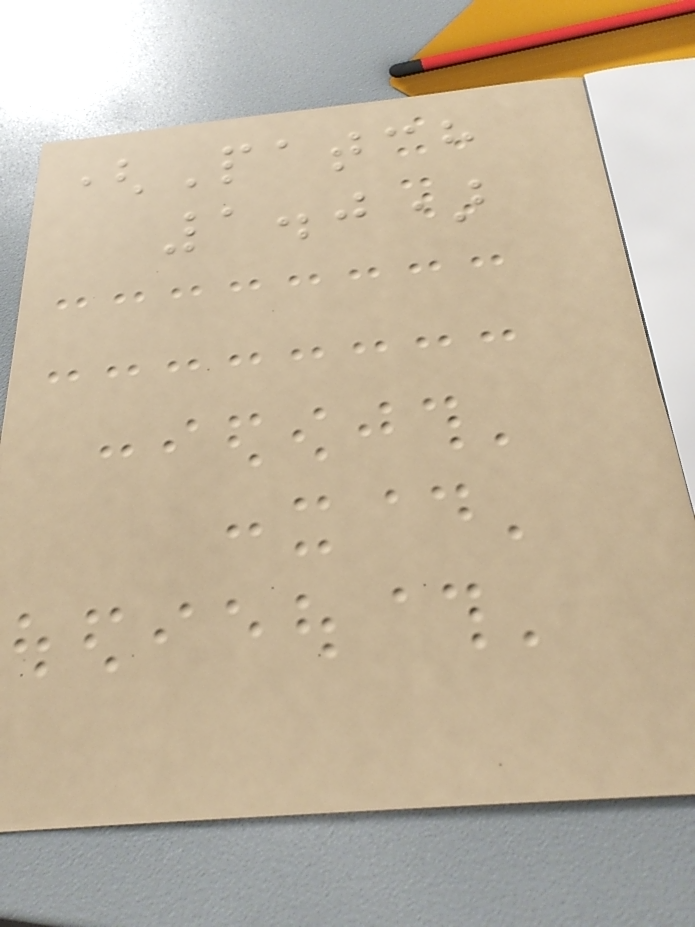(Patch
1.0)
